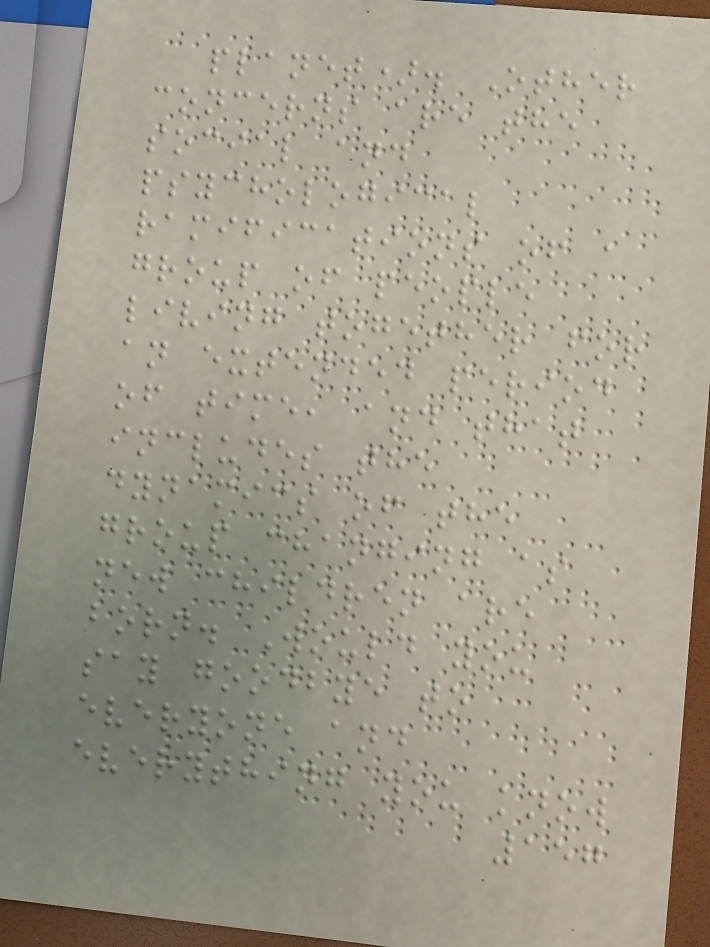planet). Other
concerns are the
social and
psychological
ramifications of a
group of people
living together for
an extended period
of time, and that
includes the
dynamics of the
group changing as
new children are
born. Would you
say goodbye to
everyone and
everything you know
157
